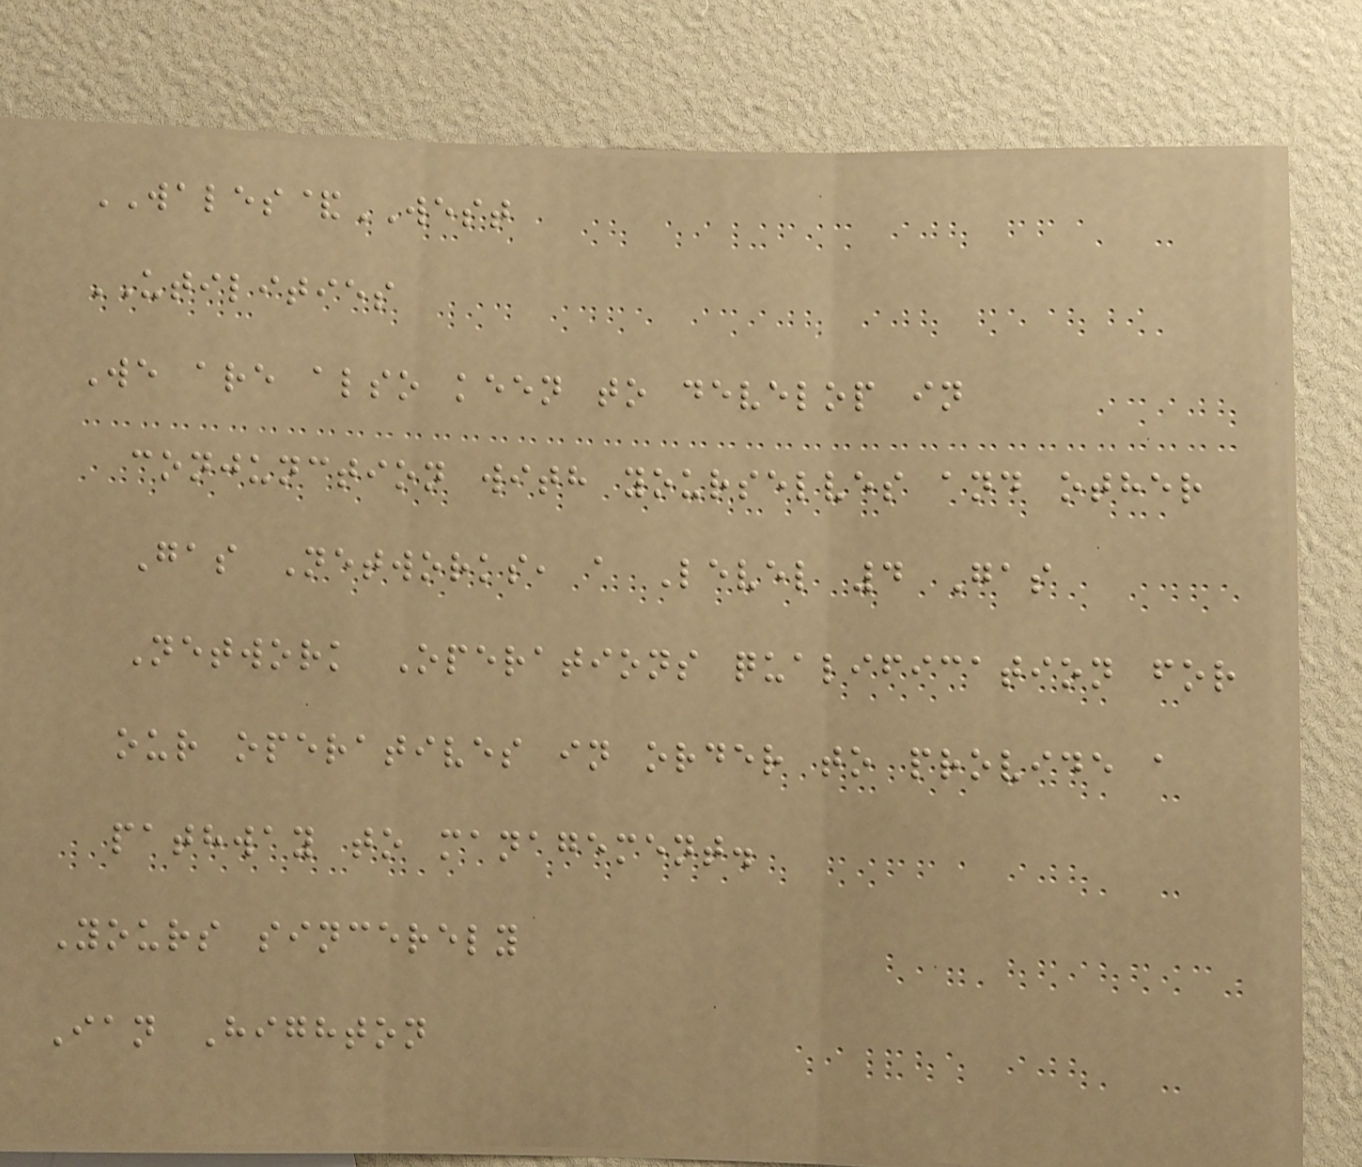WALES&WEST
UTILITIES
We are also keen to develop in
conjunction with yourselves and other
Gas Networks, a Level 4 Gas
Network Operations qualification for
our operatives in order to provide a
pathway to management.
Yours sincerely
Ian Highton
